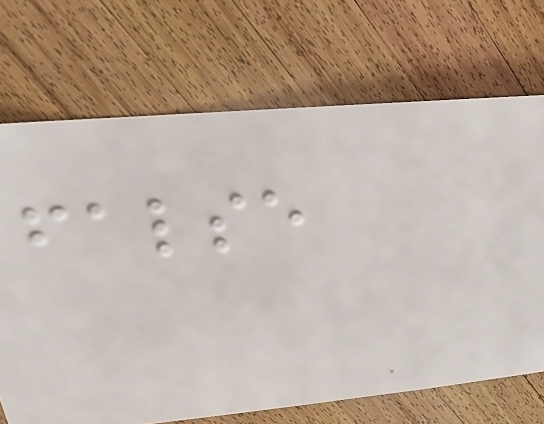false
